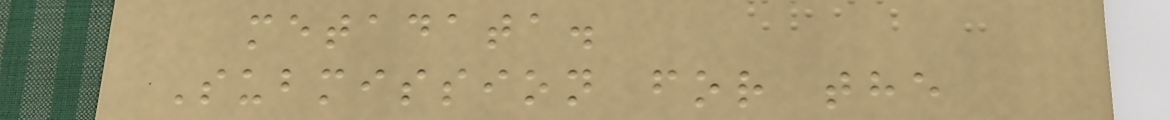metadata.
Submission for the
